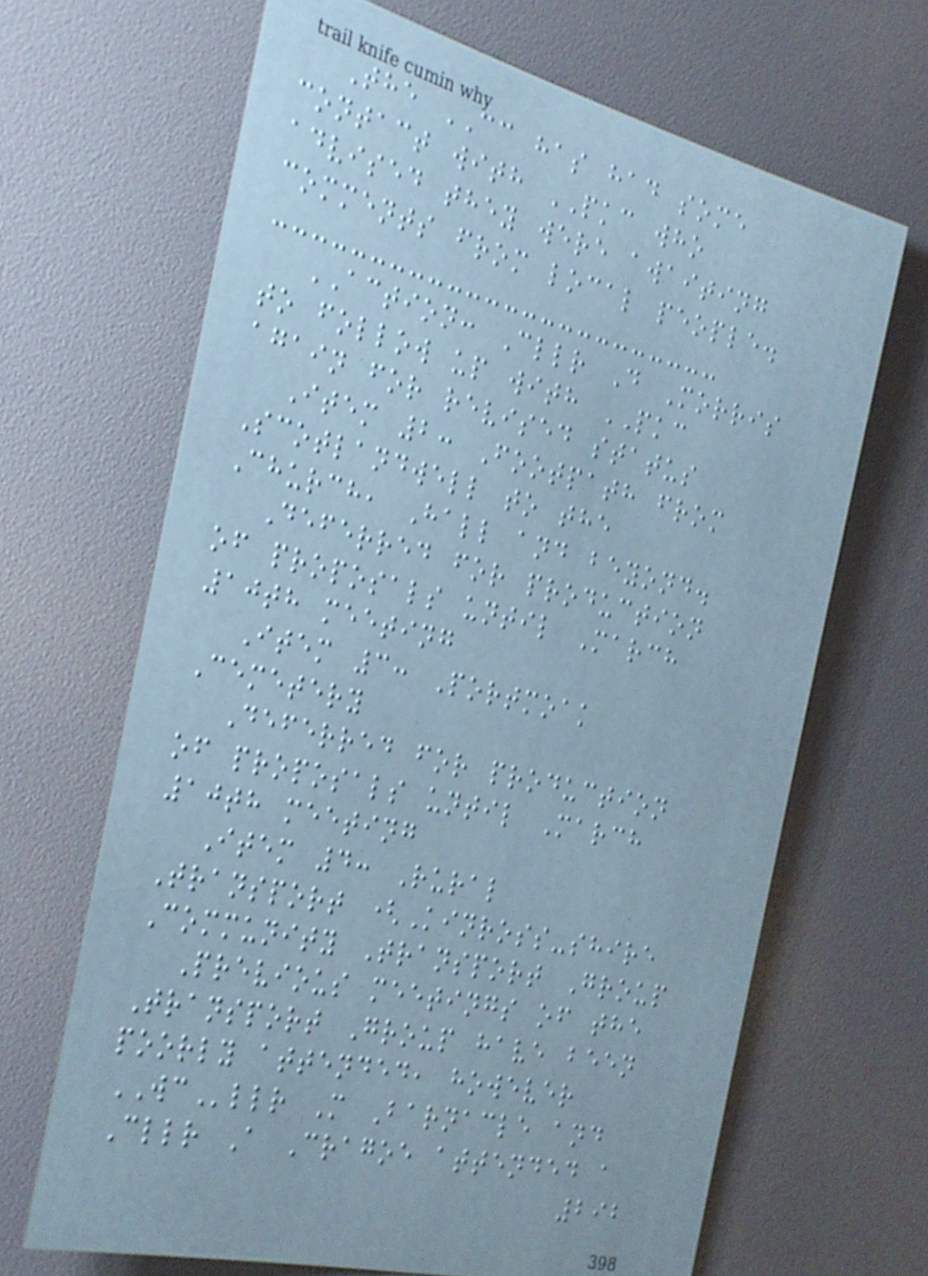The CC has had some
contact with PKC who
advised they were awaiting
comments from local people.
ACTION: Cllr D Morris
to follow up with PKC
again for revised status
Item 2: Footpath from
Scotlandwell to the
Church, Hall and beyond.
Deferred for production
of proposals until March
10th meeting
Item 3: Portmoak
Cemetery
Deferred for production
of proposals until March
10th meeting
Item 4: Rural
Transport (Kinross-shire
Community Transport Group
Previous meetings of the
Transport Group have been
poorly attended, however
WCllr M Barnacle and
Cllr A Cragoe attended a
292
